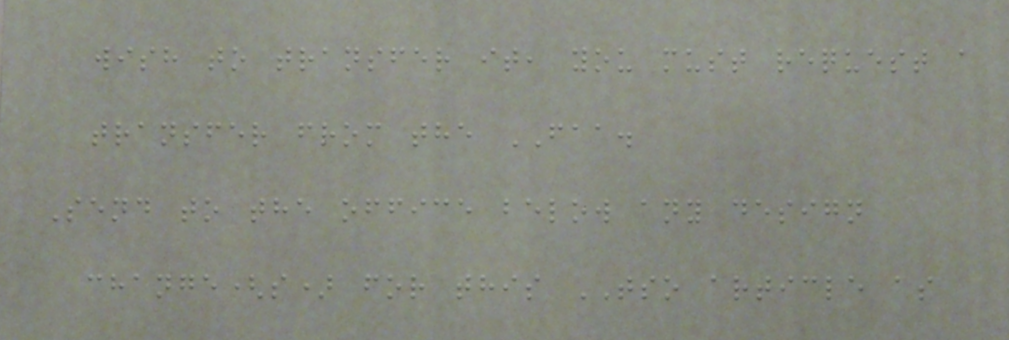wish to transfer it, you must request a
transfer from the FAA.
Send to the office below any design
change(s) for this TSO article as
